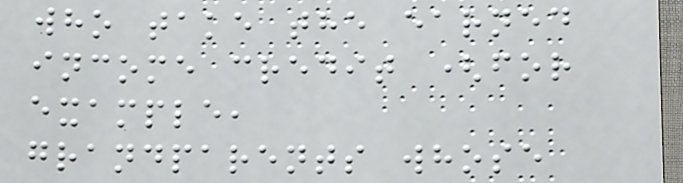who take the earned
income credit (for
example,
grandparents whose
